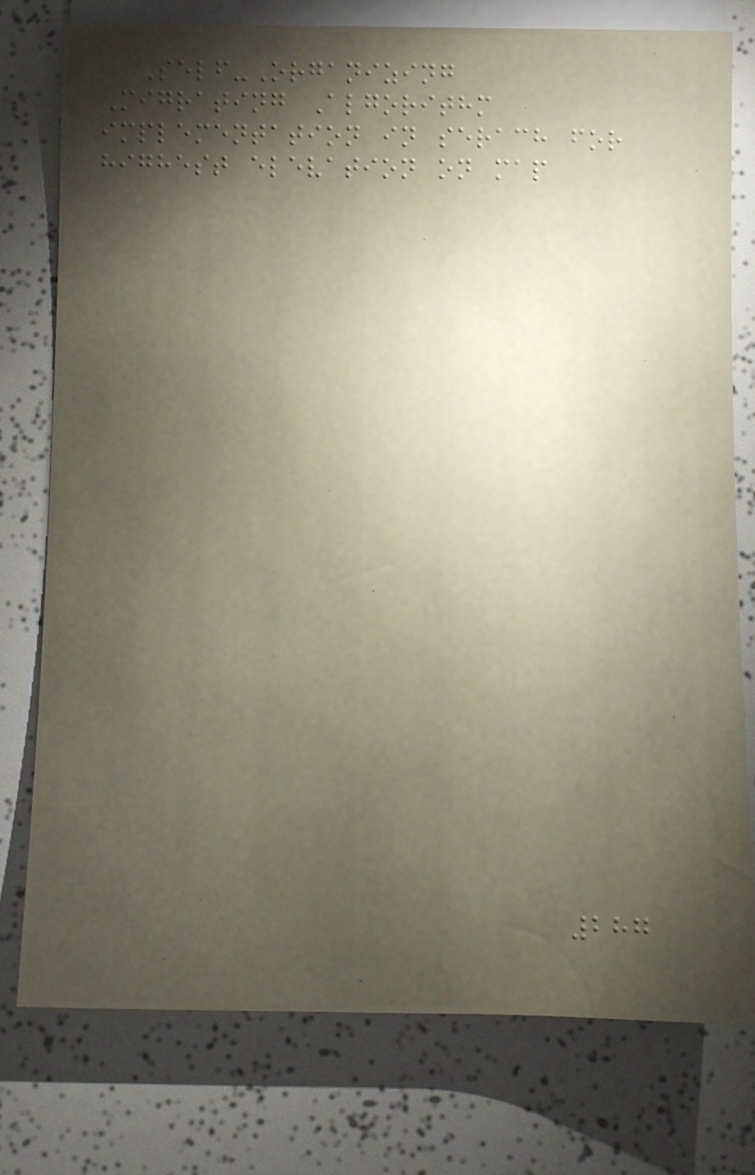Self-Organizing
Migrating Algorithm
implementation in serach for
highest elevation on map
287
